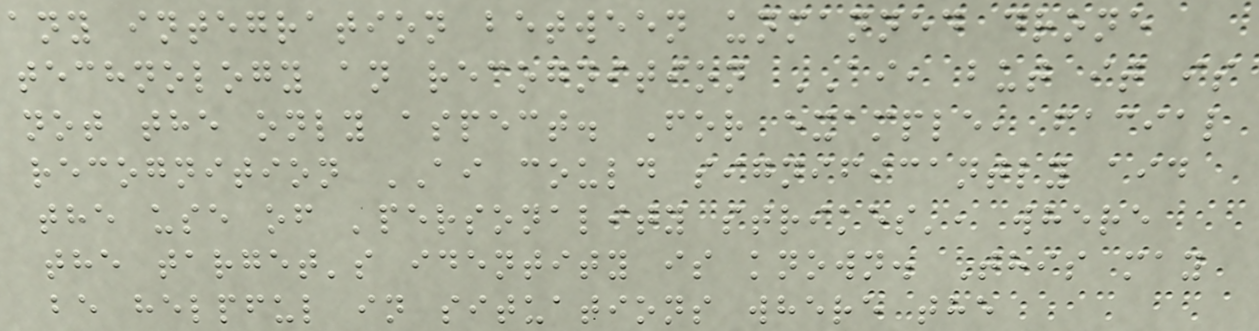any integration between unmanned drone
technology an recognition AI, but it is
not the only aspect. For example, facial
recognition AI could significantly aid
the use of 'personality strikes', where
the target's identity is known. This may
be helpful in situations where the
